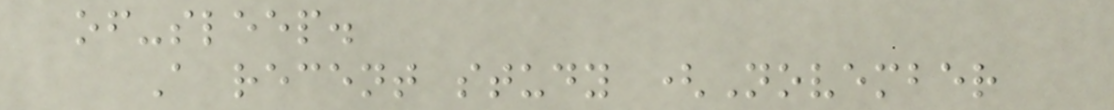of-sleep.
A recent study (November
